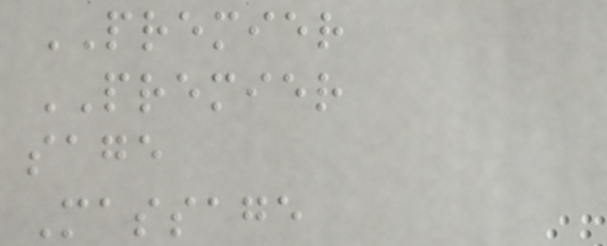PREMIER
PREMIER
sage
Massage
